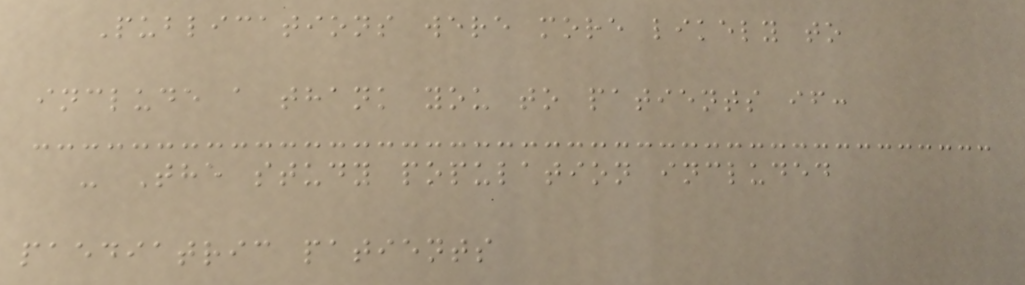Publications were more likely to
include a thank you to patients if:
- The study population included
paediatric patients
